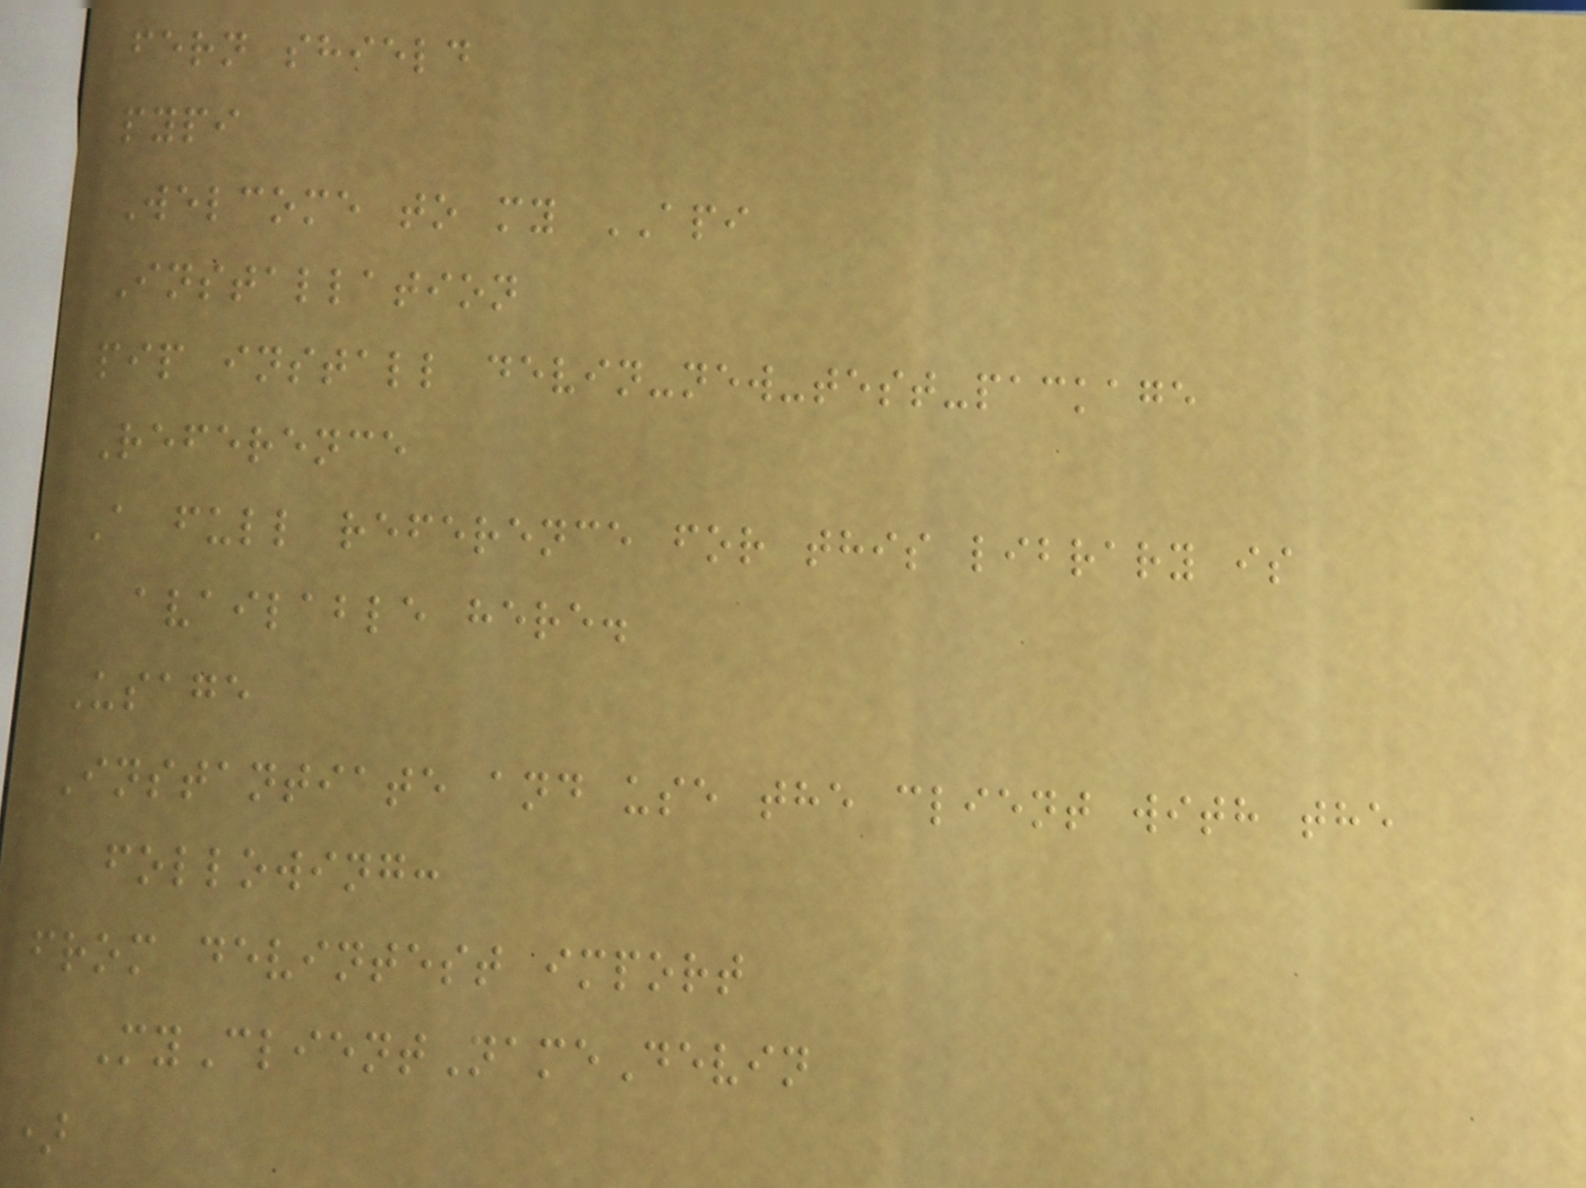fern shield
pypi
Welcome to my API
Installation
pip install devin-new-test-package
Reference
A full reference for this library is
available here.
Usage
Instantiate and use the client with the
following:
from devintest import
MyClientNameDevin
)
